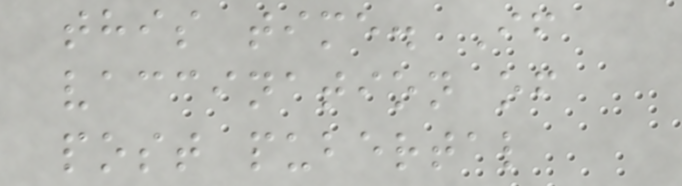this time. If
vaccination of
post pubertal
